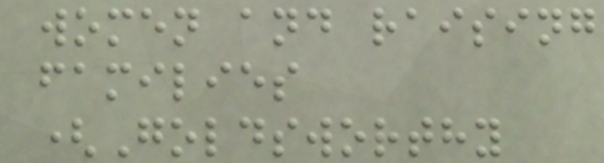women and raising
families
(Goldsworthy
